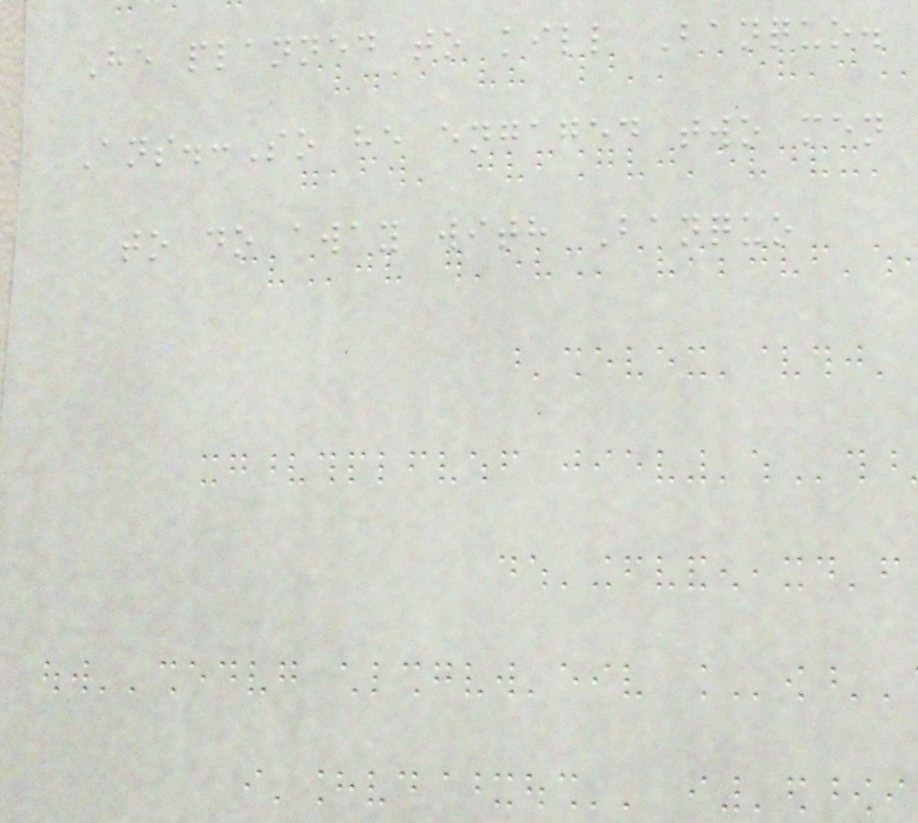He planned to kill Banquo.
Ans.:So he engaged two men
to do away with Banquo
